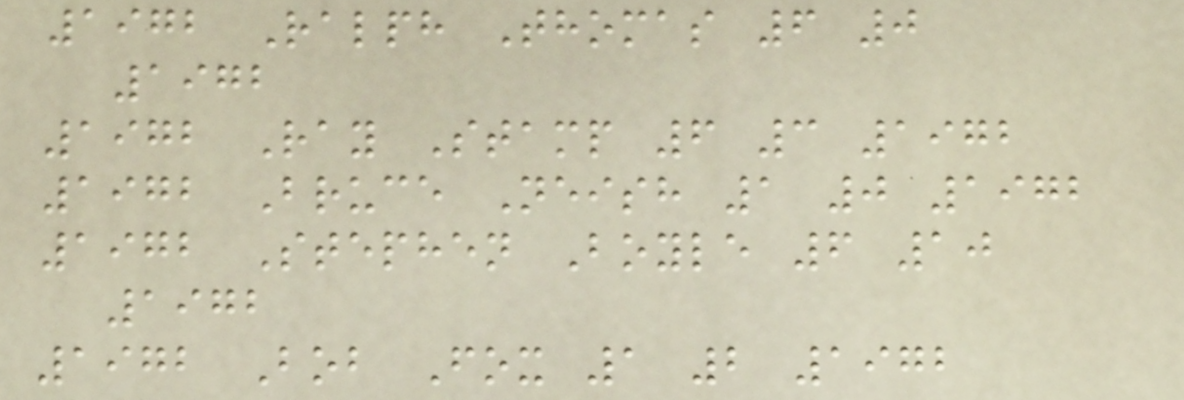1972 Ralph Thomas 6 0
1972
1972 Ray Stamp 6 3 1972
1972 Bruce Neish 1 0 1972
1972 Stephen Boyle 6 10
1972
1972 Bob Fox 1 2 1972
